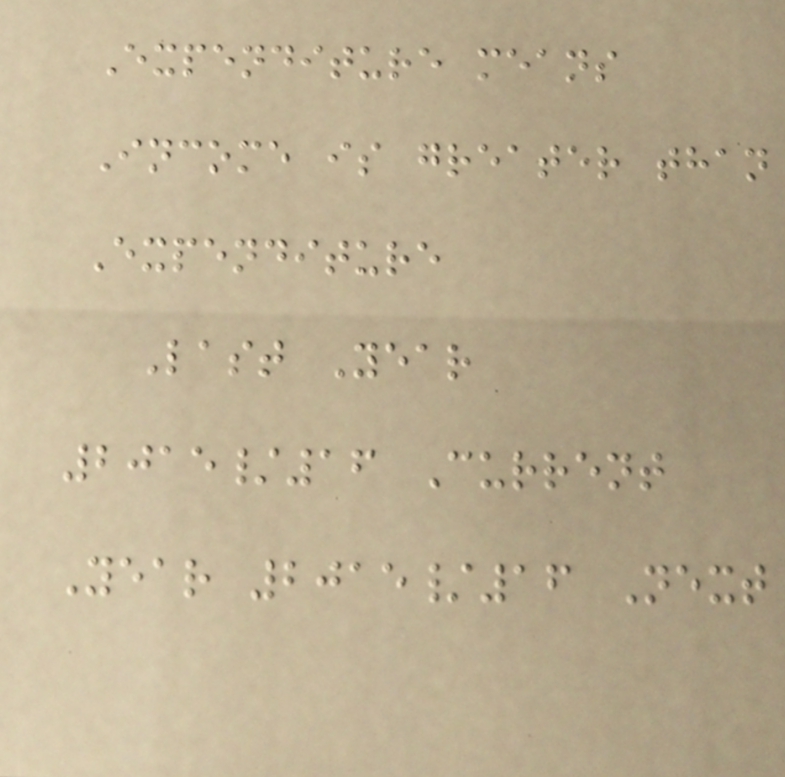Expenditure means
Income is greater than
Expenditure
Last Year
2015/16 Current
Year 2015/16 Next
